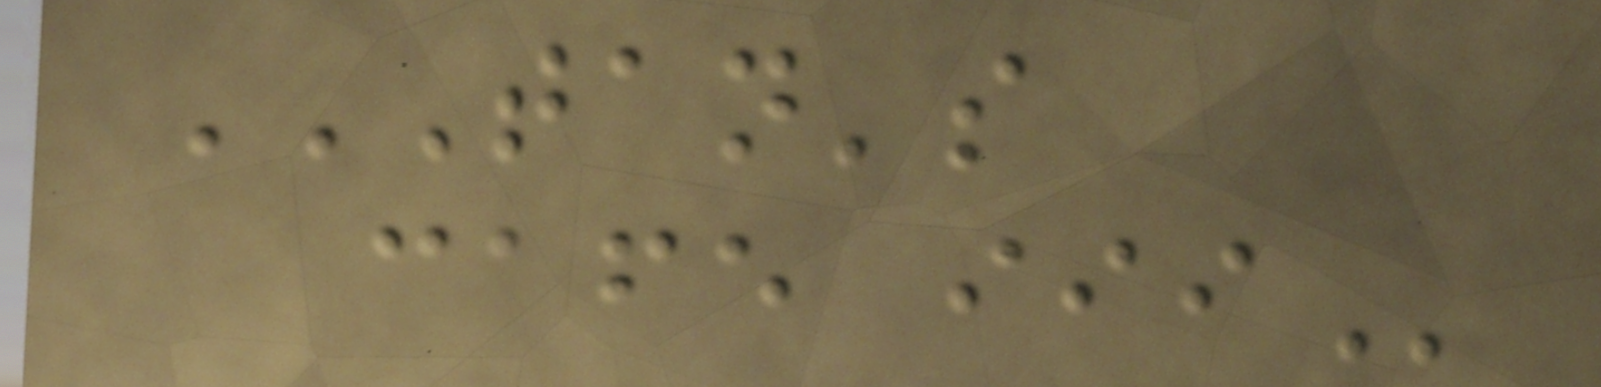TAN'S
CAFE III
